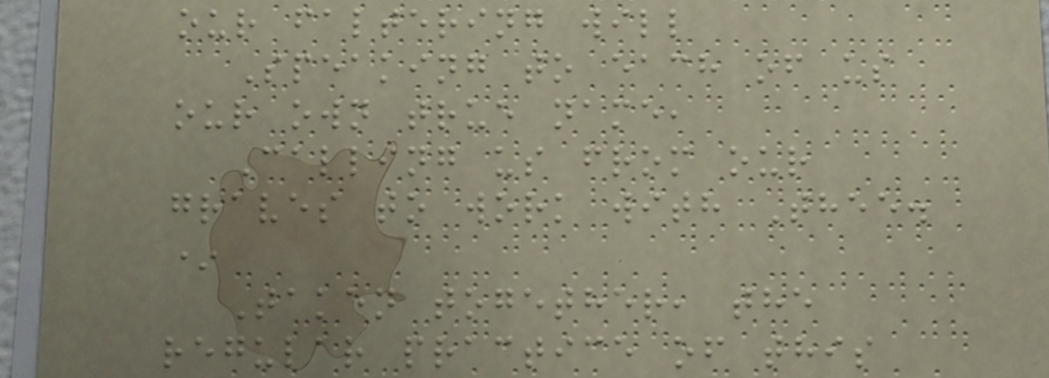our faltering will
Speaking to each of us
our own true name,
Calling us from our
graves to work with Thee.
*
Taken together, the
regular practice of this
